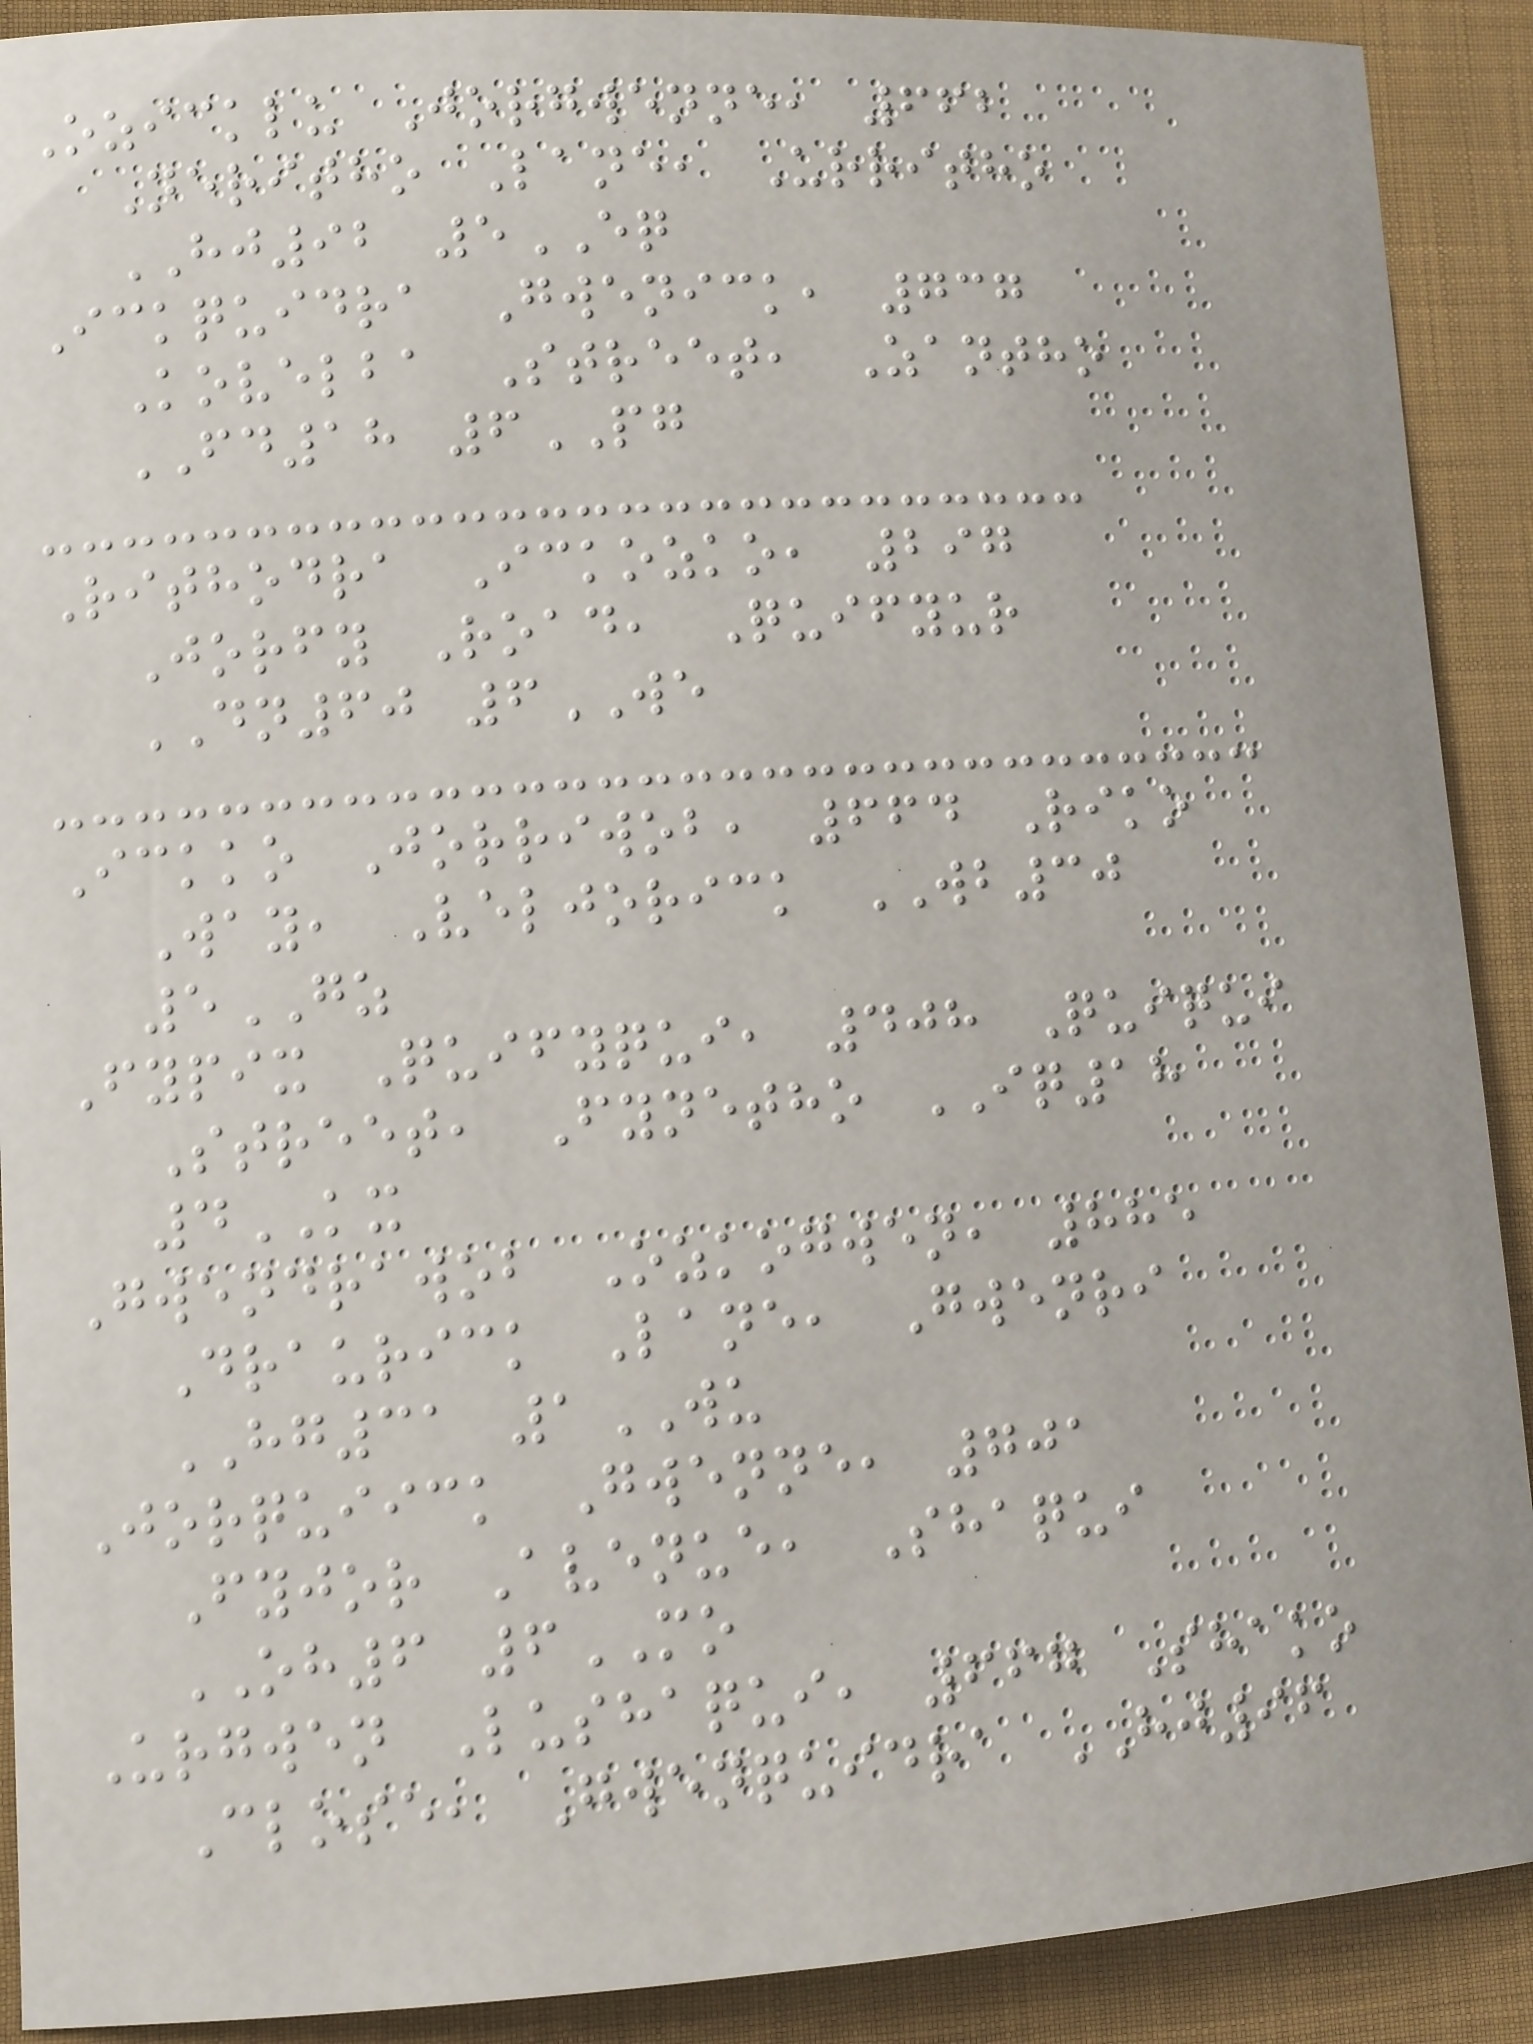Ozicklu Jorgwenne, 662
Neritho Lane, Urritho
HJ92 5EQ
Ickquidra Gwenick, 737
Kovelba Street, Zantho
FD18 6PG
Rithodra Ickozko, 297
Jorfy Road, Quifyur
DN60 6WE
Ickko Jorriwob, 664 Riko
Way, Veljorick WB30
5GZ
Fypix Quifyqui, 408 Quiqui
Street, Fynetho IQ18
4KX
Gwendrawob Ozkogwen, 885
Draurick Lane, Gwenri
HG31 1WU
Jorquiick Gwenne, 701
Fyjor Avenue, Shaqui
OH6 6MO
Urgwen Lushaqui, 667 Shako
Close, Gwenquidra HJ96
